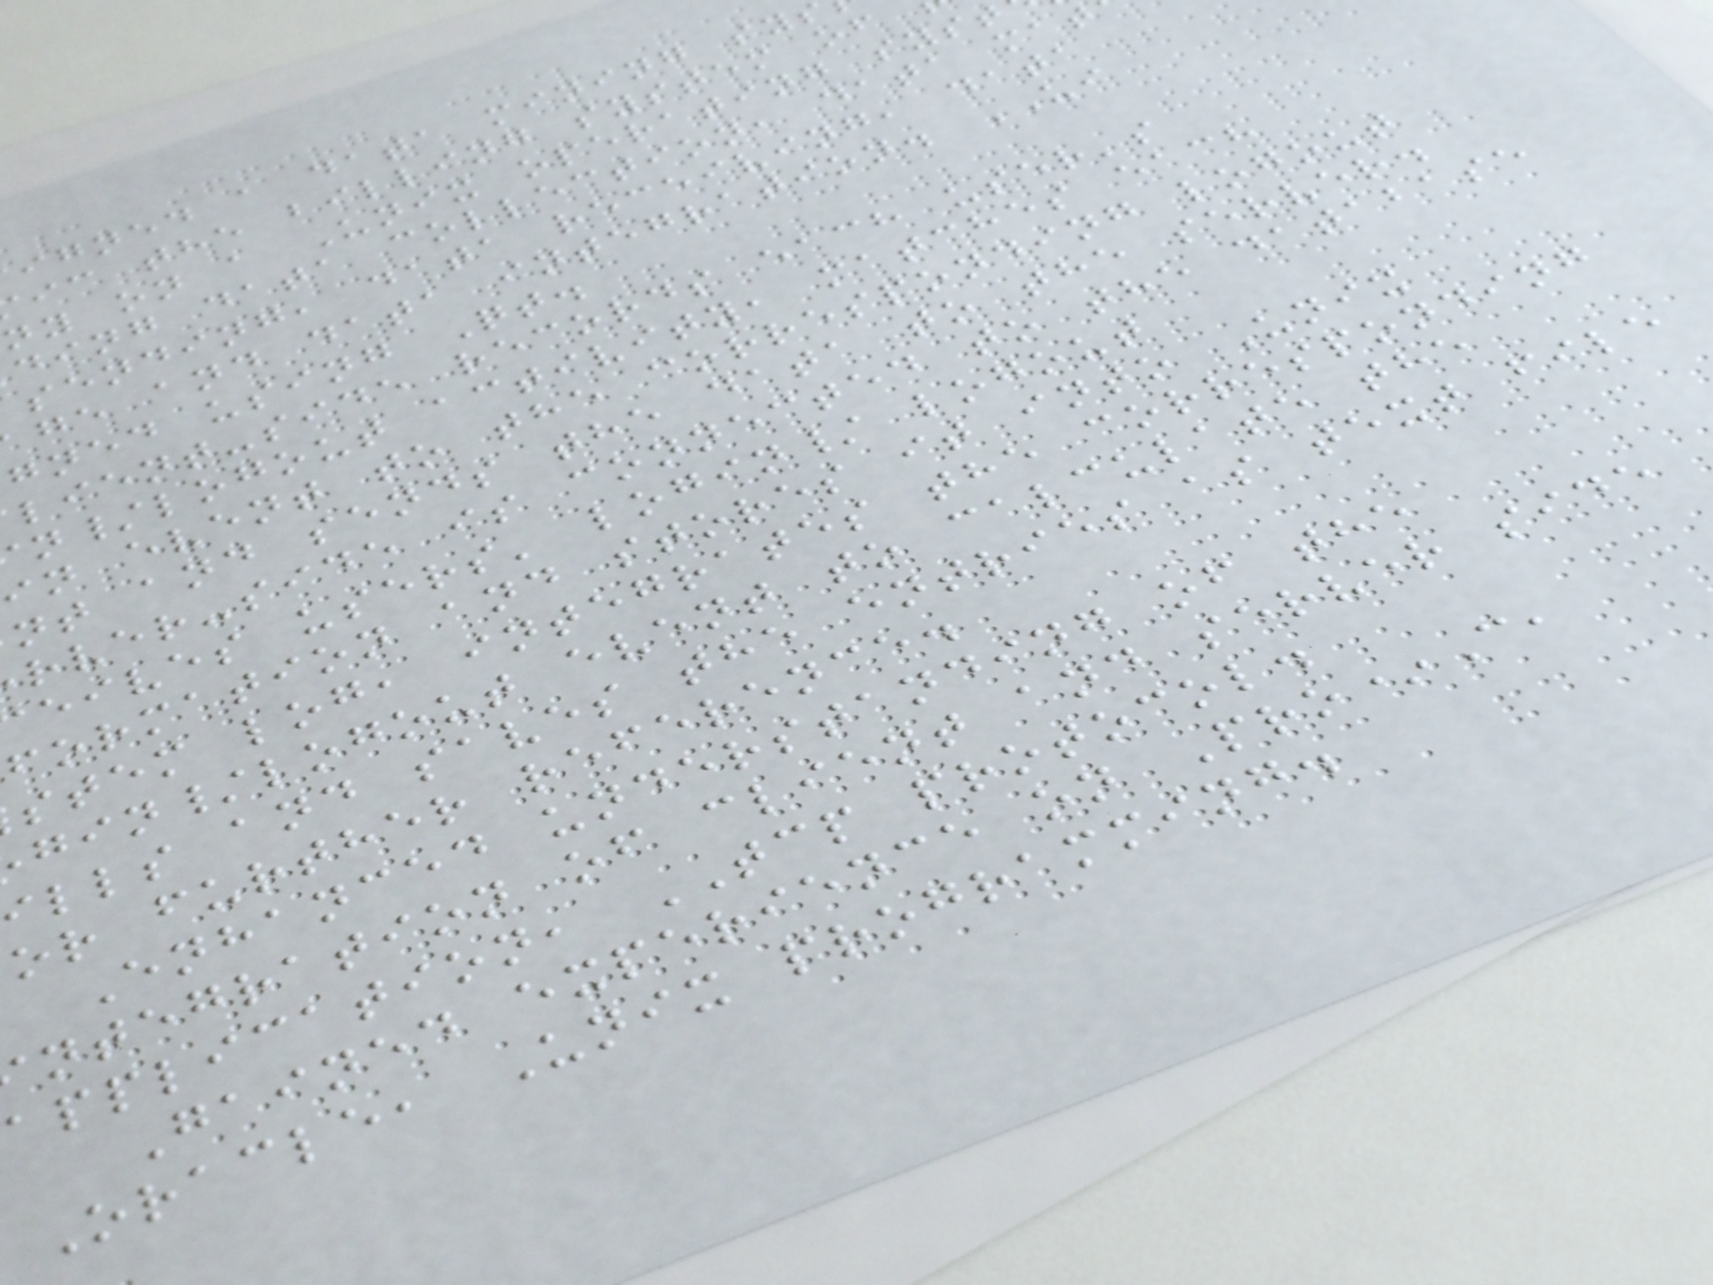igned a data mining sy
ic the billing system of
ny on a Unix operating syst
ding data collection, data mat
sending, data receiving, data
ge and data integration. UI
gned using Qt.
lient-side records each user's
n/logout activity, matches each
in event to the corresponding logout
nt and sends the data to the server.
rver-side is connected to the database
eives users' login/ logout
formation and stores it into Unix
stem log, integrates the corresponding
gin/logout event to calculate the
lls and saves the entries as text file
or further reference.
Enhanced understanding of the
ntegration of client and server side
application, TCP protocol.
Gained experience on Pro*C,
Oracle, Unix programming.
